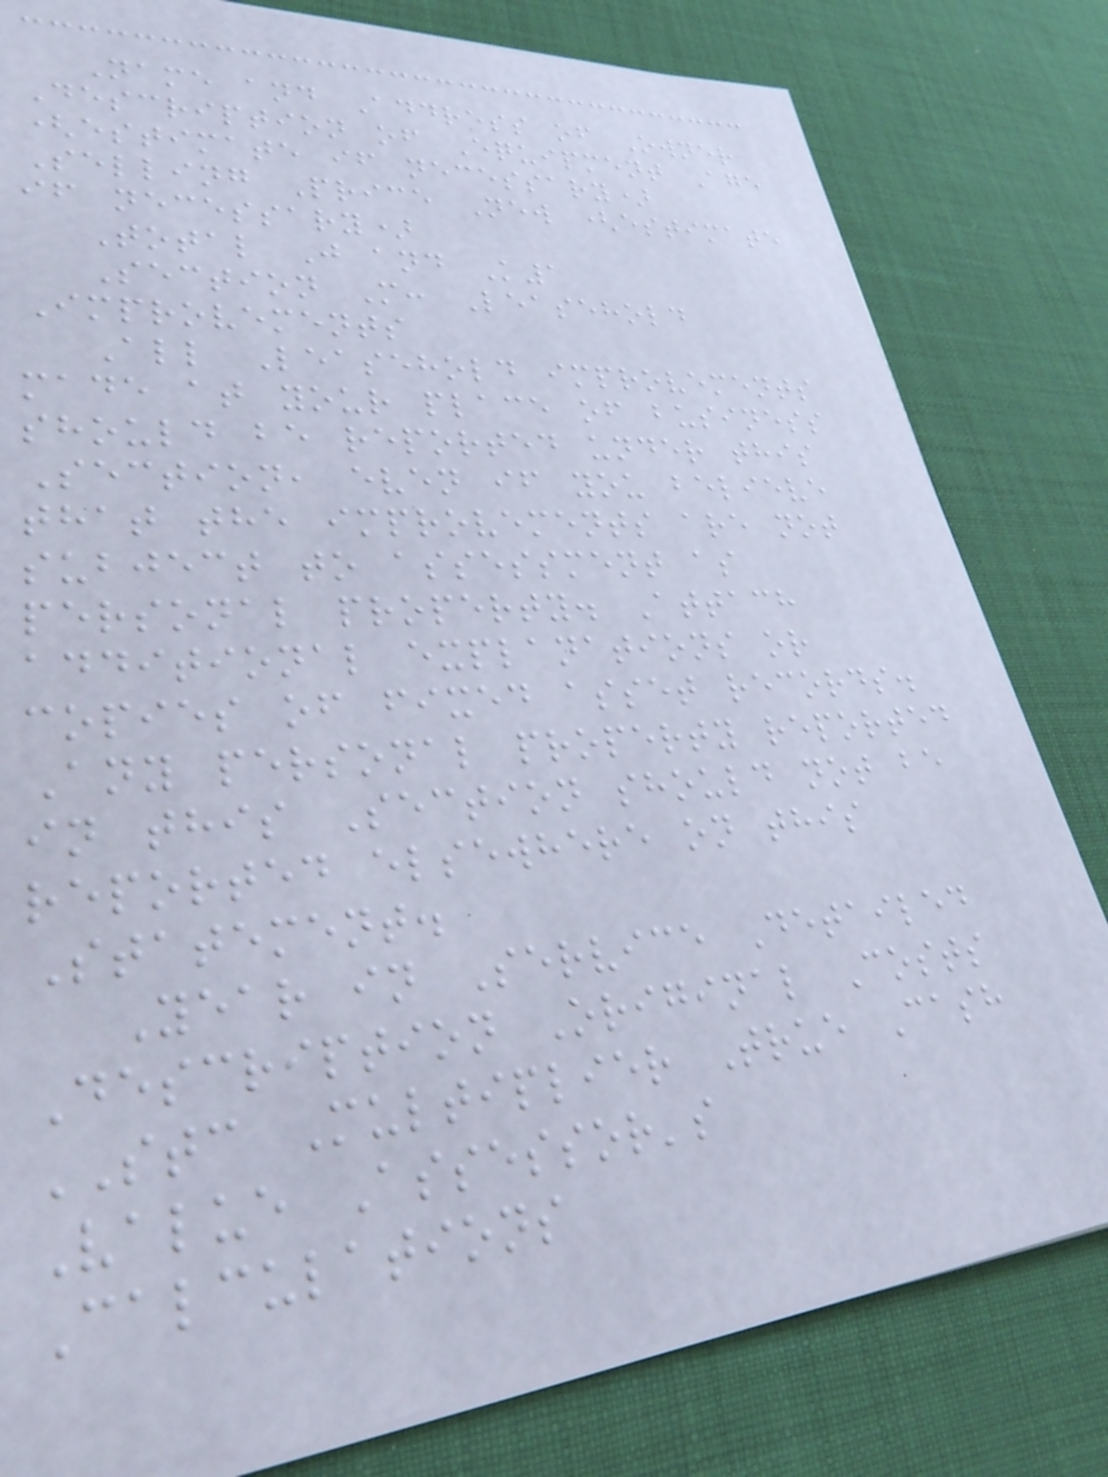Name and Address of Owner
Description of Equipment Age
(estimate if necessary)
Selling Price New (estimate
if necessary)
Total J and K1
Section M: Leasehold
Improvements
All Leasehold improvements
made at your place of business
should be reported under this
Section, even if you believe
that the improvements are not
subject to assessment as
personal property. Attach
additional explanations or
copies of fixed asset records.
Any personal property reported
in this Section should not be
reported elsewhere on this
Statement.
Year in Service Detailed
Description Original Costs
STC Multiplier True Cash
Value Assessor's
Calculations
